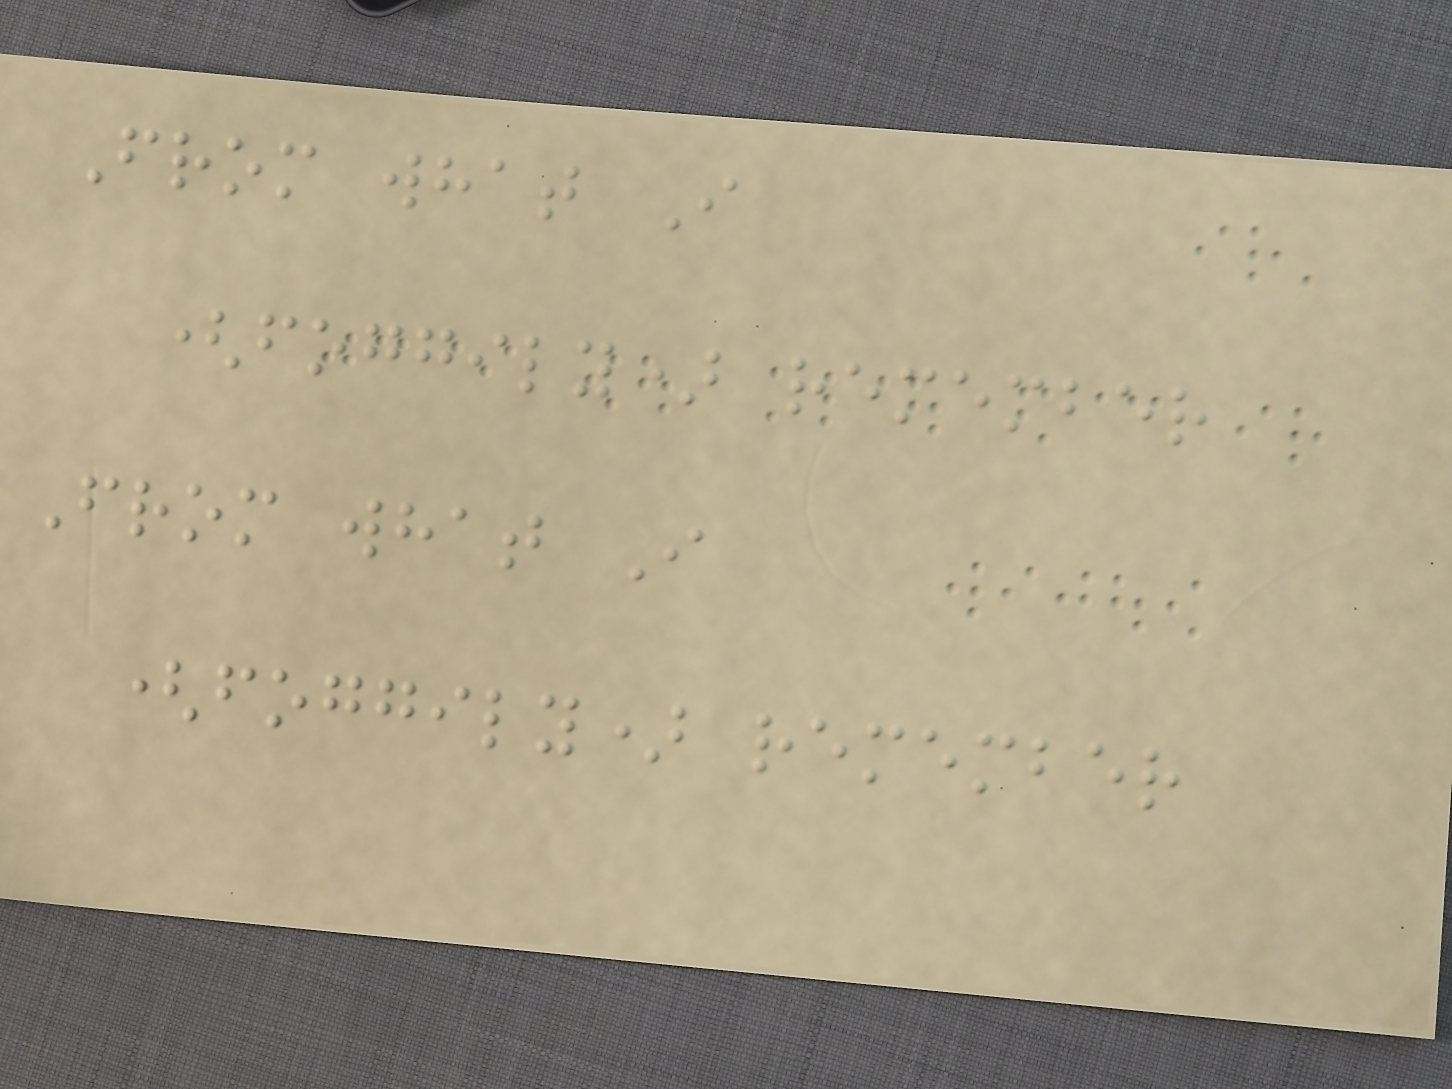From what I
(foggily) remember
From what I
(foggily) remember
